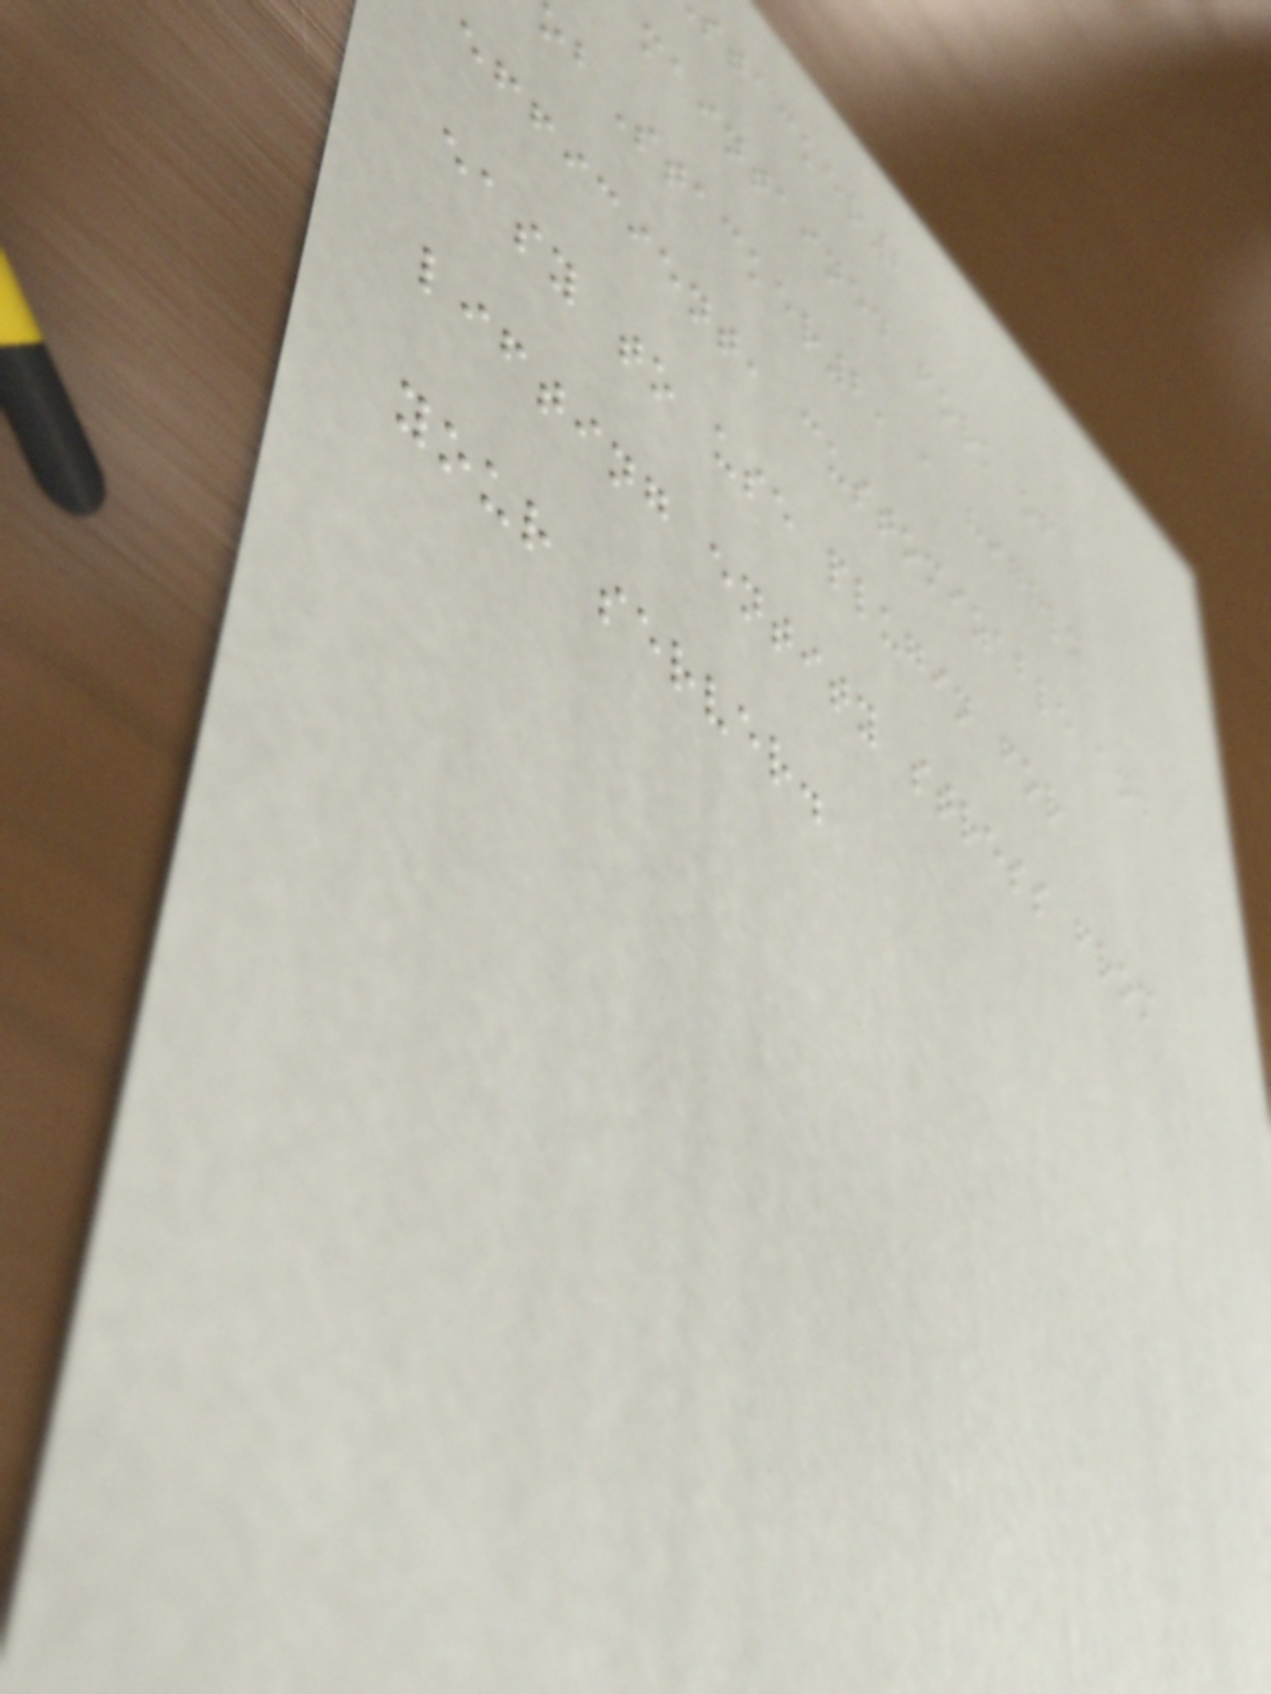stacker2
maintained fork of
obStacker2, a highly
efficient, customizable and
easy to use plugin for
lifting entity stress from
your server.
